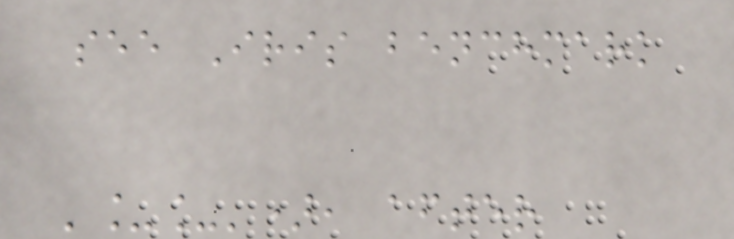see Iris benchmark
'__'), after
